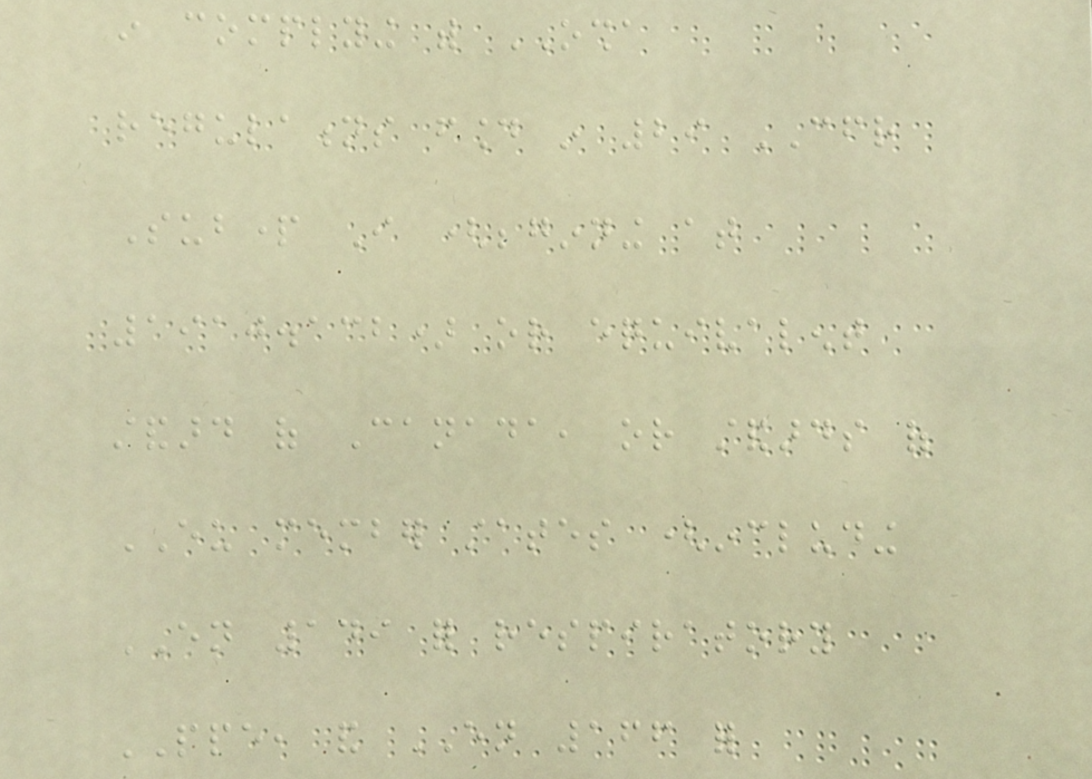in complying with OSHA
regulations found in 29 CFR
Subpart I (beginning at
1910.132) or equivalent
standard of Canada, or standards of
EU member states (including
EN 149 for respiratory
PPE, and EN 166 for
